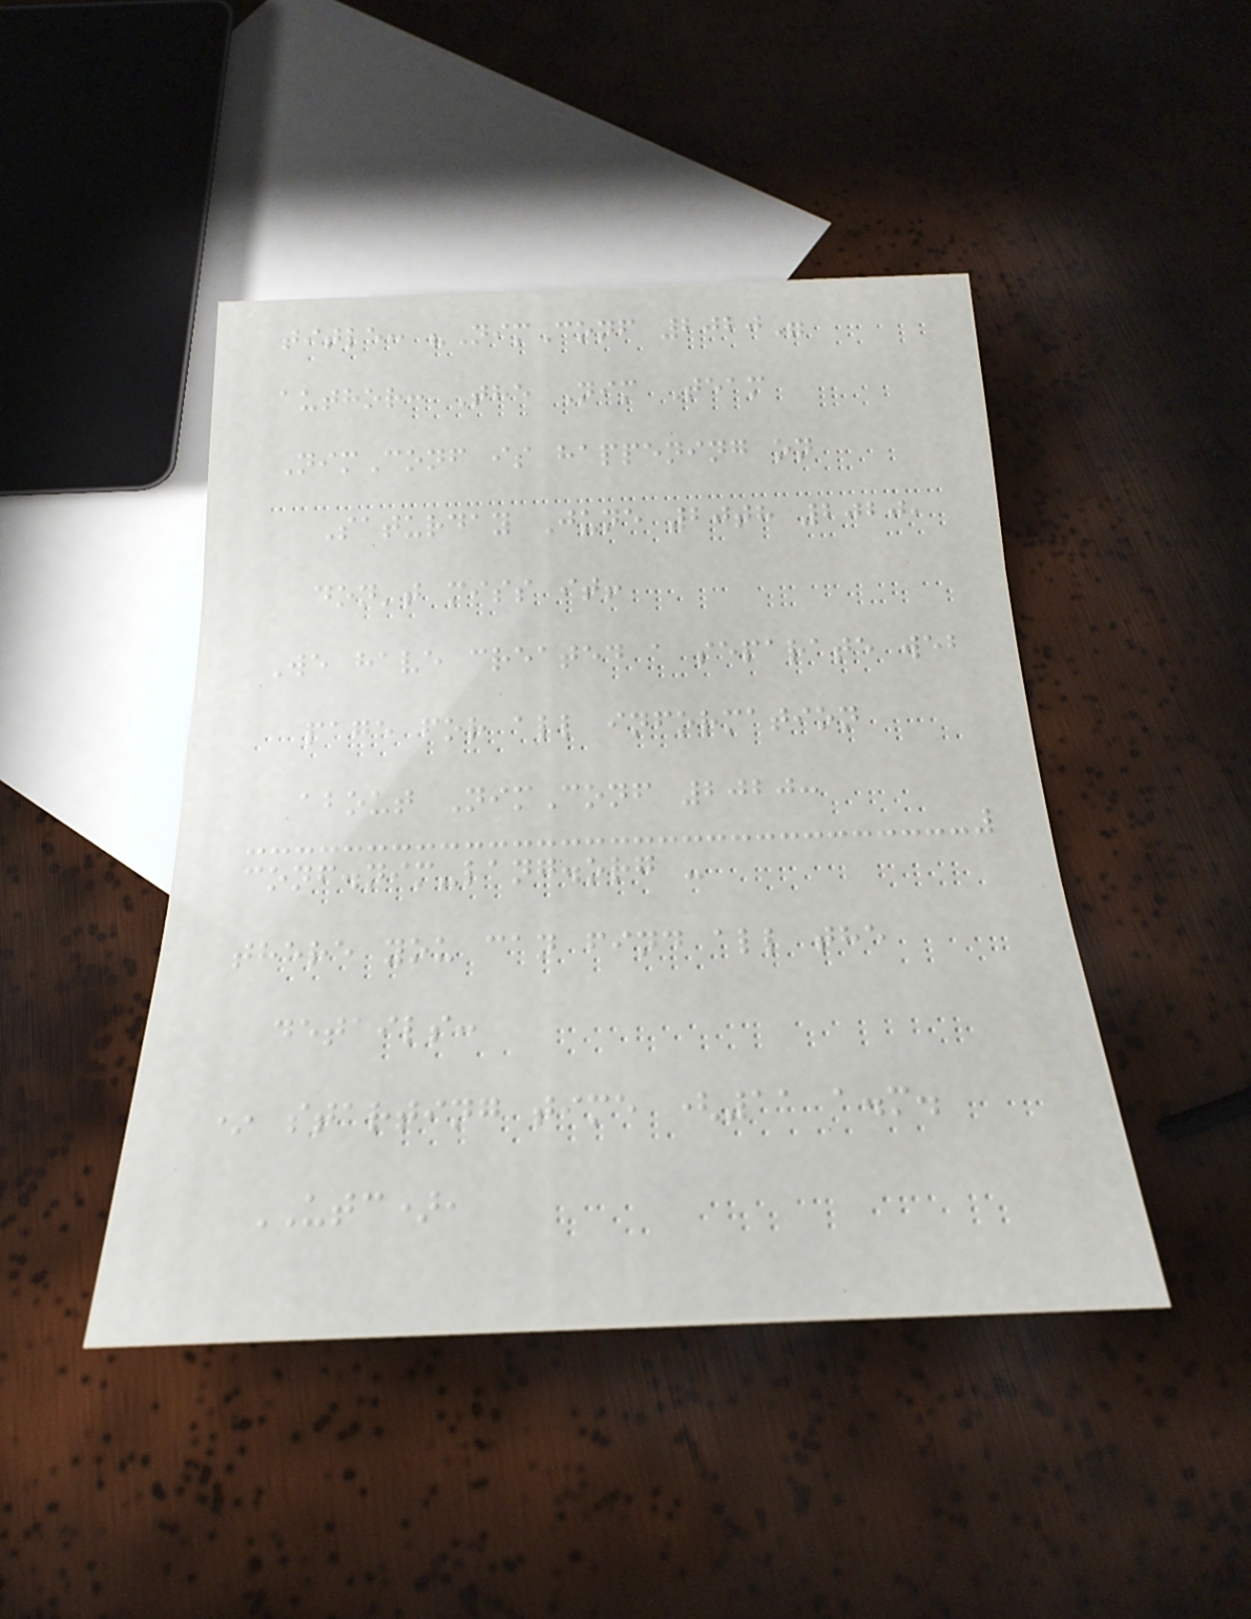title: "NimConf 2020"
author: The Nim Team
NimConf is happening on
Saturday June 20th 2020,
don't miss it!
We have created a separate web
page for all information
about NimConf 2020:
conf.nim-lang.org -
there you can find all the
details:
* starting time (11 a.m.
UTC),
